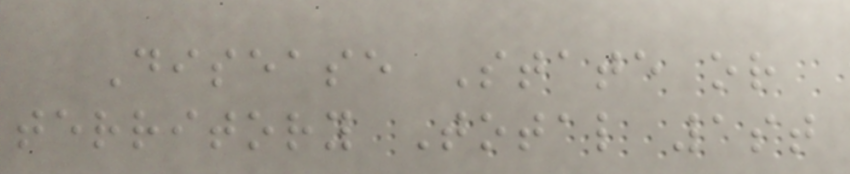Disease State or
territory Total 1st
